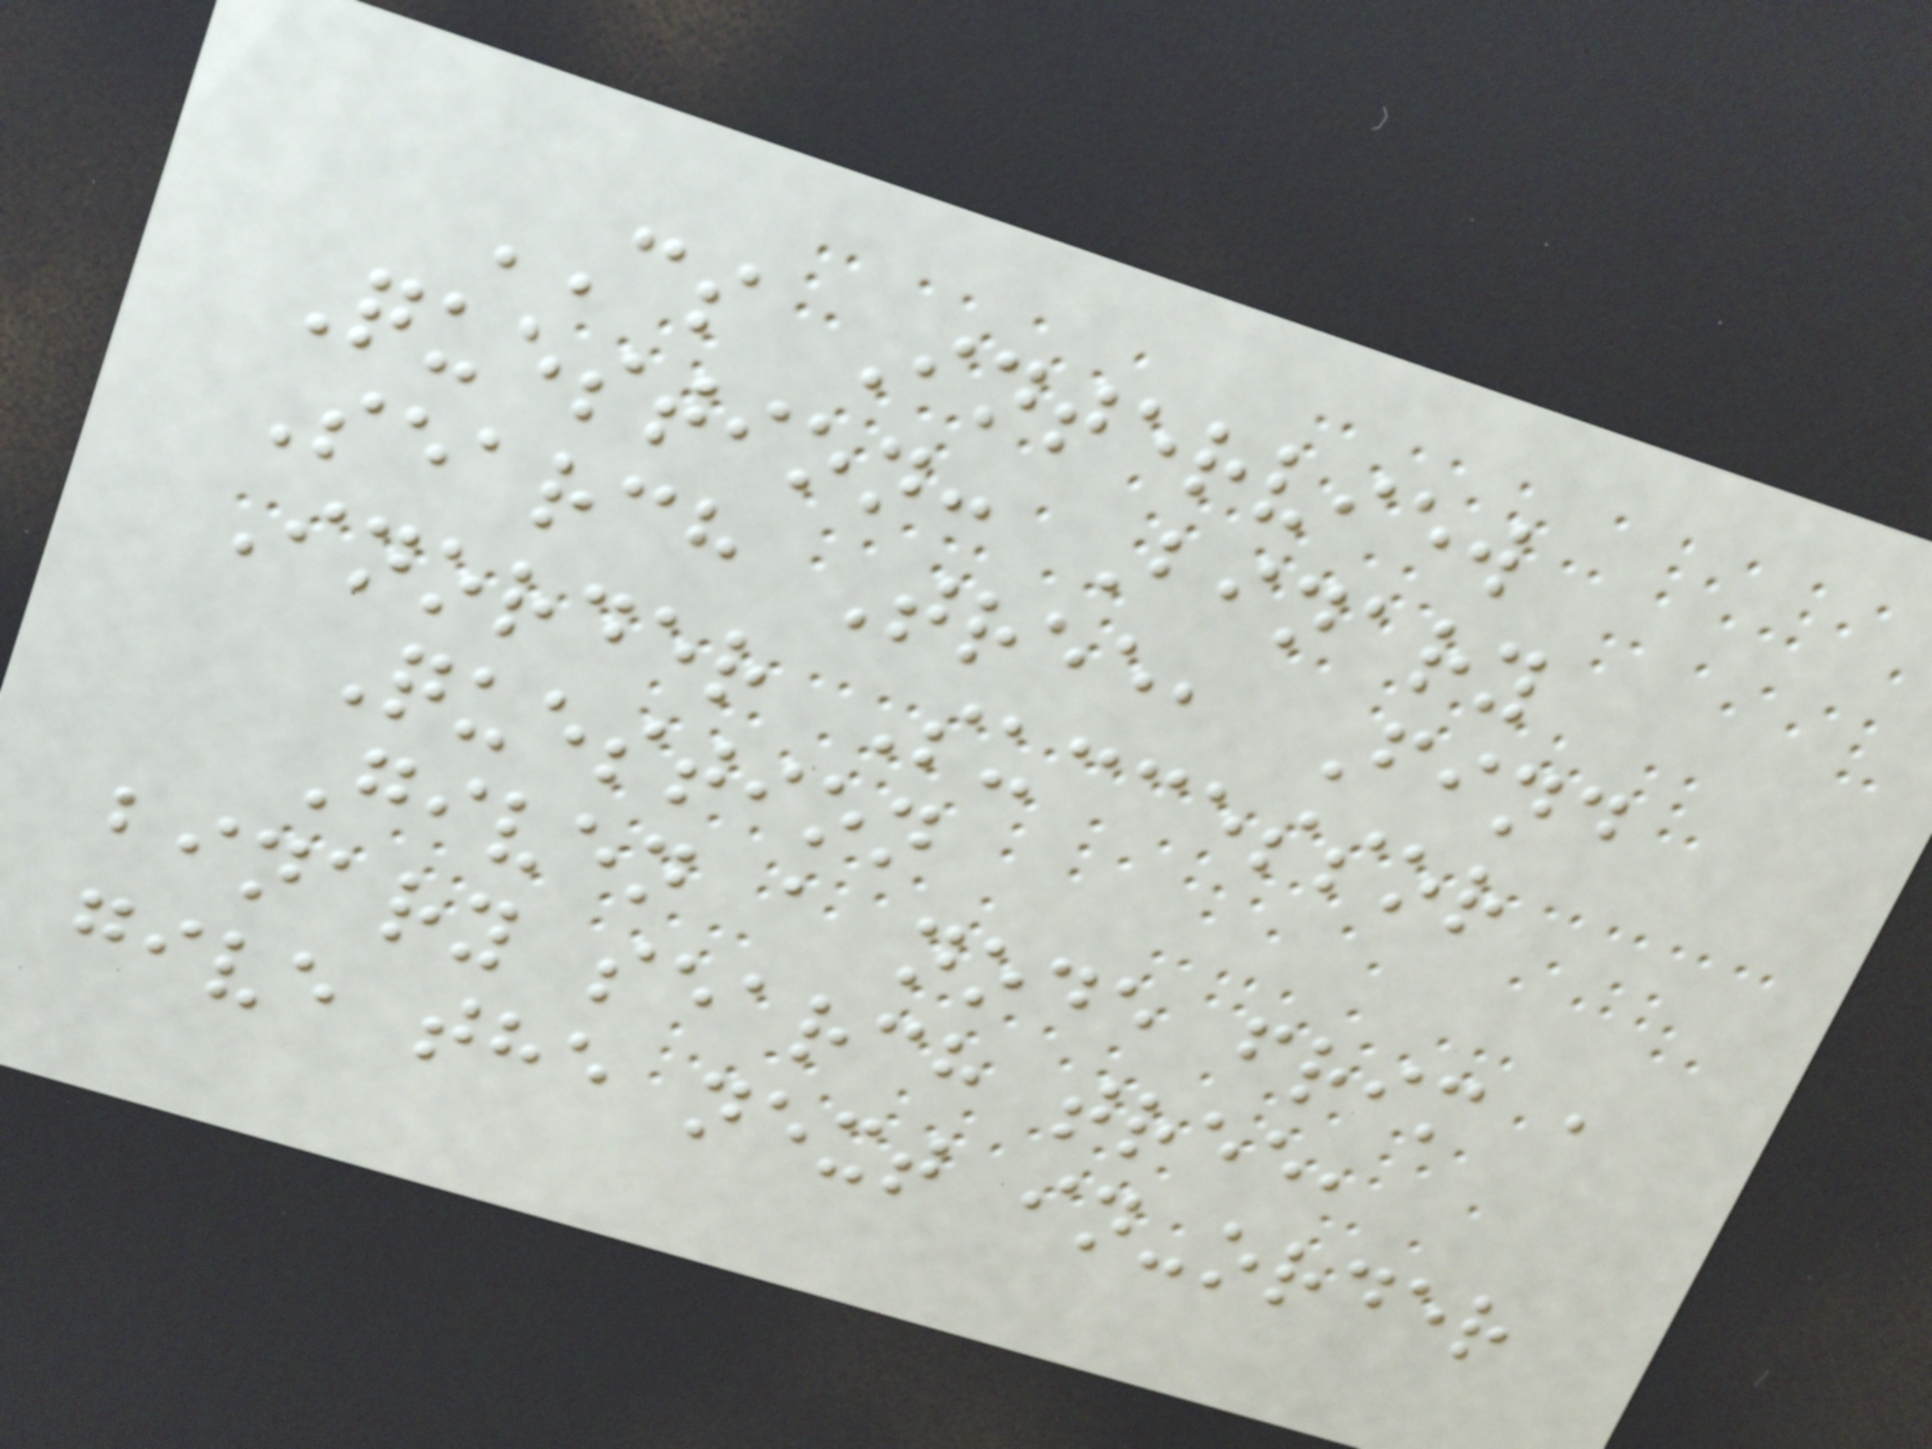CS Interview
Question: Binary
Search Tree, Find
Inorder Successor
Question
Given a node frim a
binary search tree,
give the next in-order
